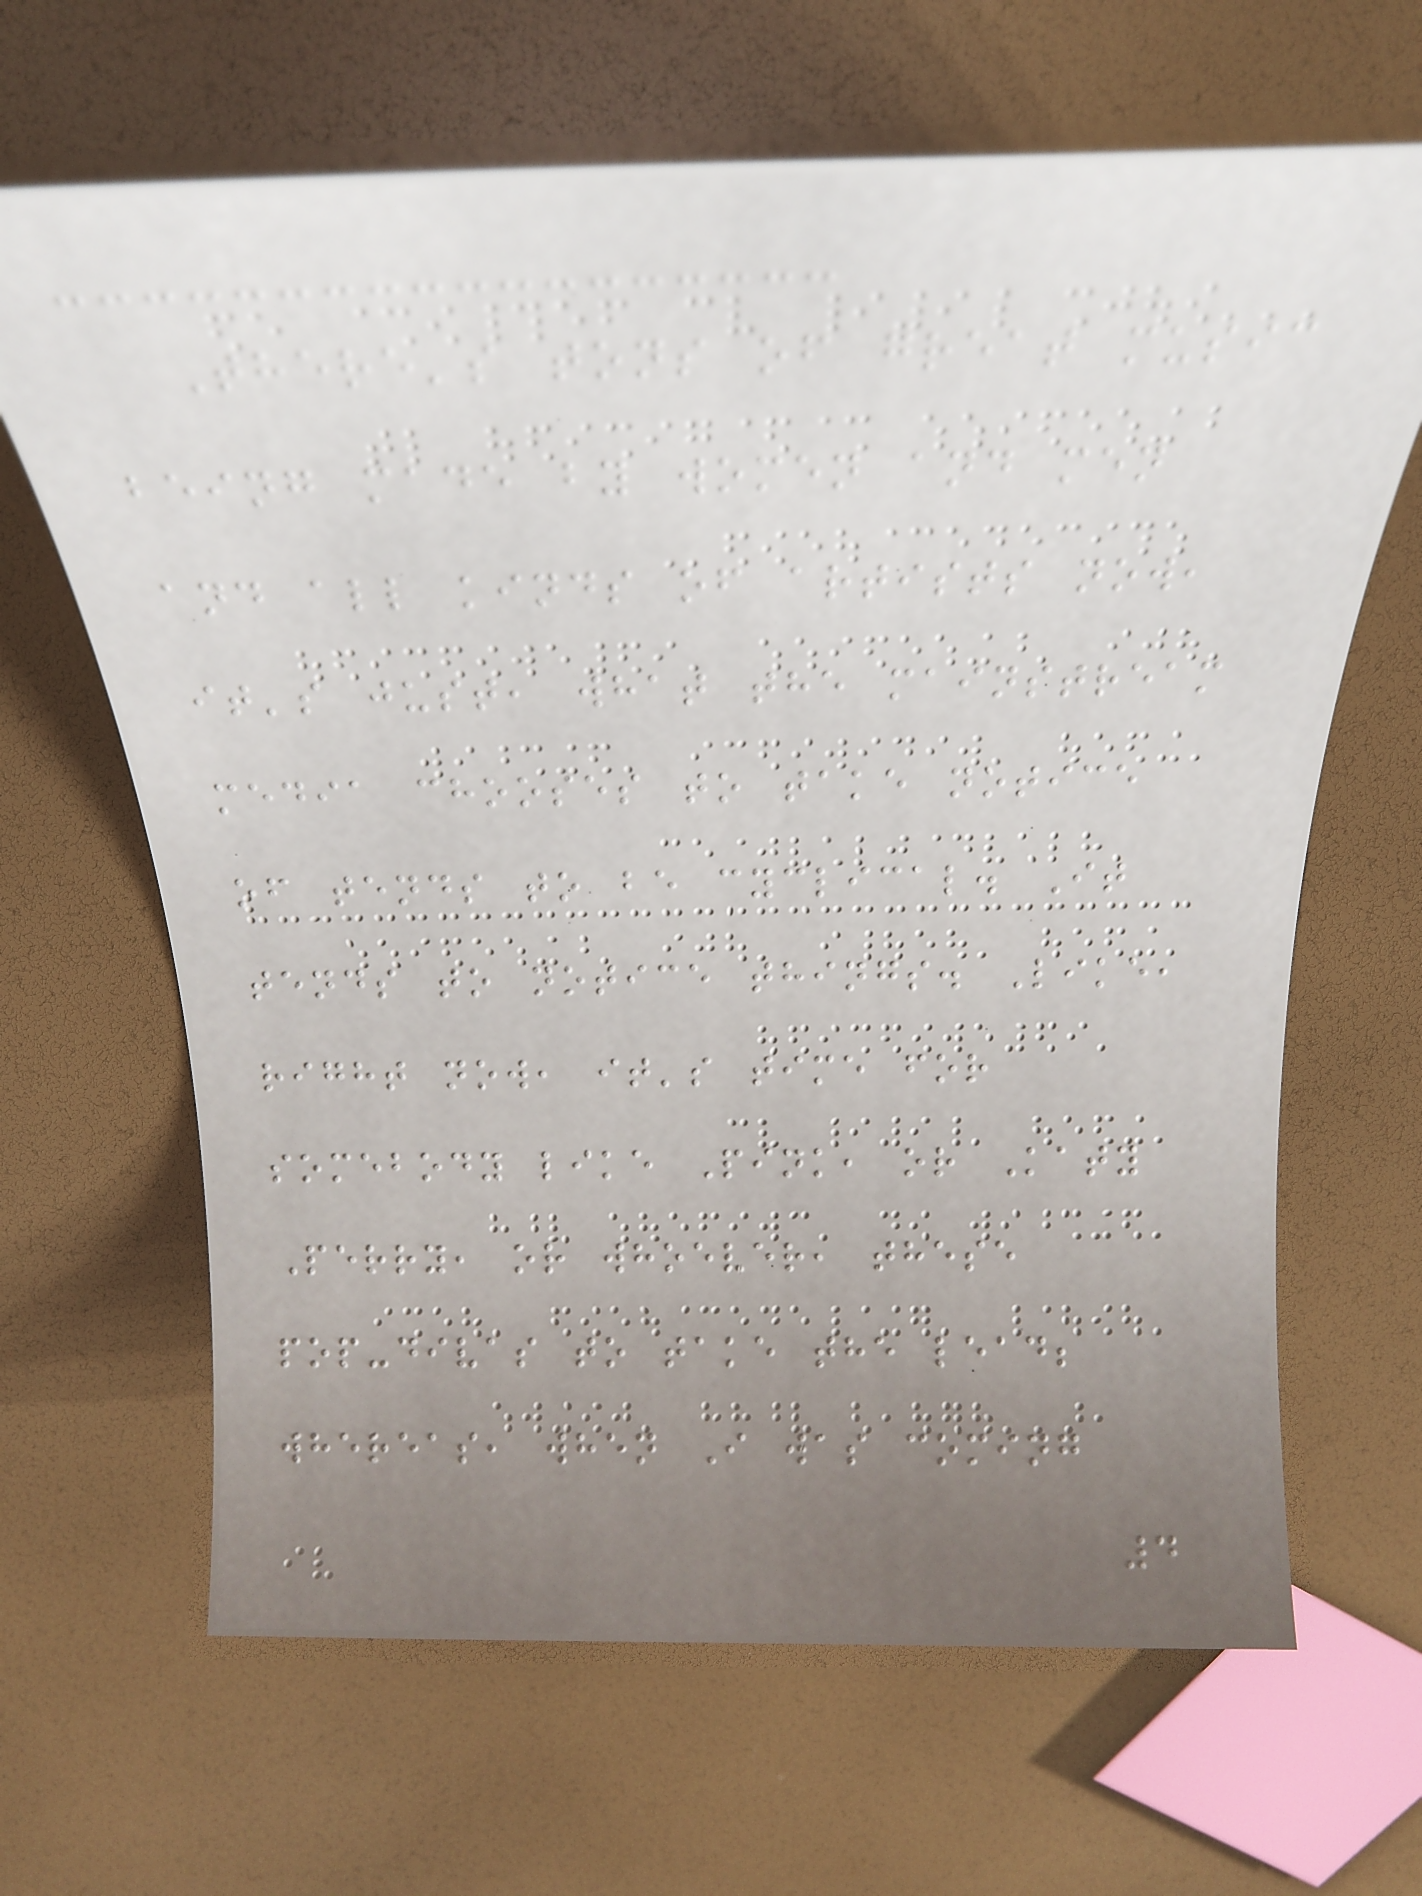There's tons of great music
being made by women and men
and all kinds of artists now,
it's just, what the mainstream
media chooses to take notice
of tends to be cyclical. It
tends to notice things. Like,
right now, it's time for
somebody like Pink, or Katy
Perry, or whoever, these
pop-divas to take the lead;
whereas, when I was coming
4
